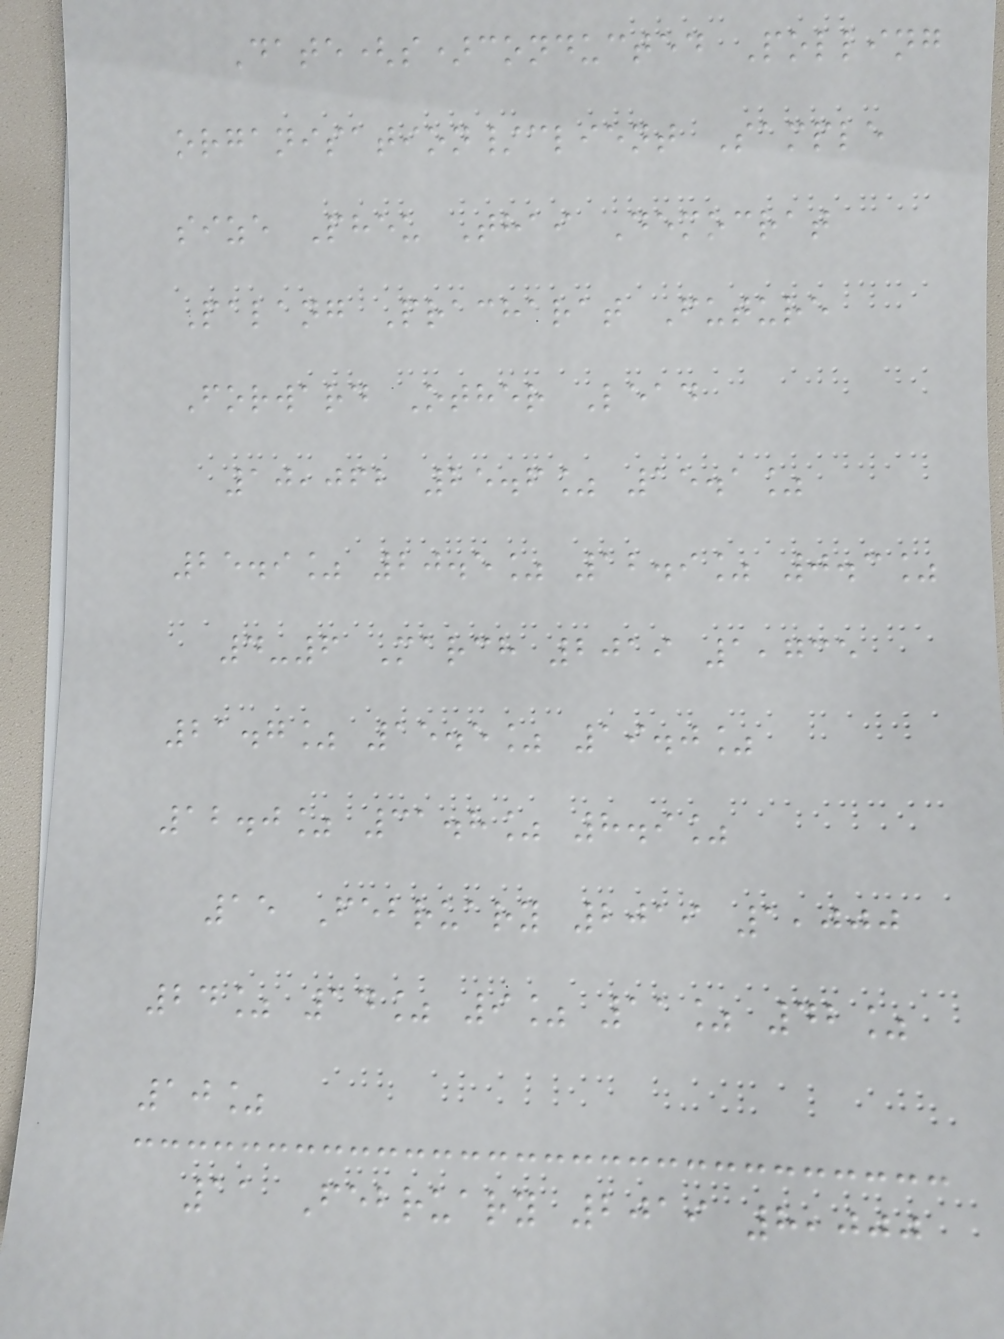Date(s)conducted Polling
organisation/client Sample
size Pheu Thai Democrat
Palang Pracharat Future
Forward Other Lead
10,062 25.6% 15.1%
25.9% 20.5% 12.9% 0.3%
4-6 March 2019 1,735
21.7% 15.5% 19.0%
12.0% 31.8% 8.9%
15 February 2019 1,000
24% 14% 9% 11% 42%
10%
11 February 2019 8,000
